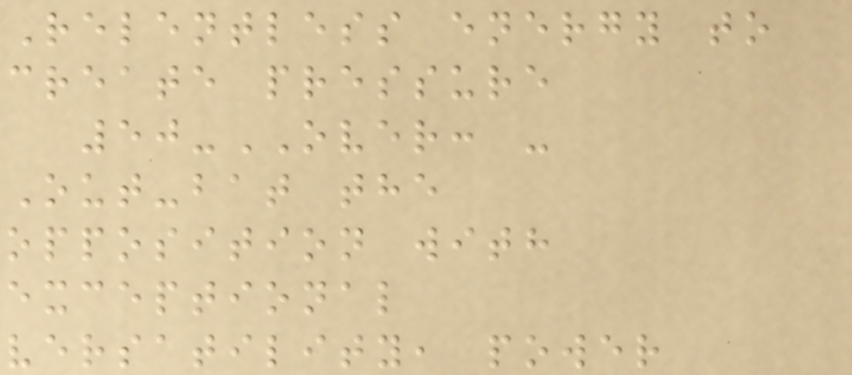Relentless energy to
create pressure
50-OVER: -
Out-bat the
opposition with
exceptional
versatility, power
